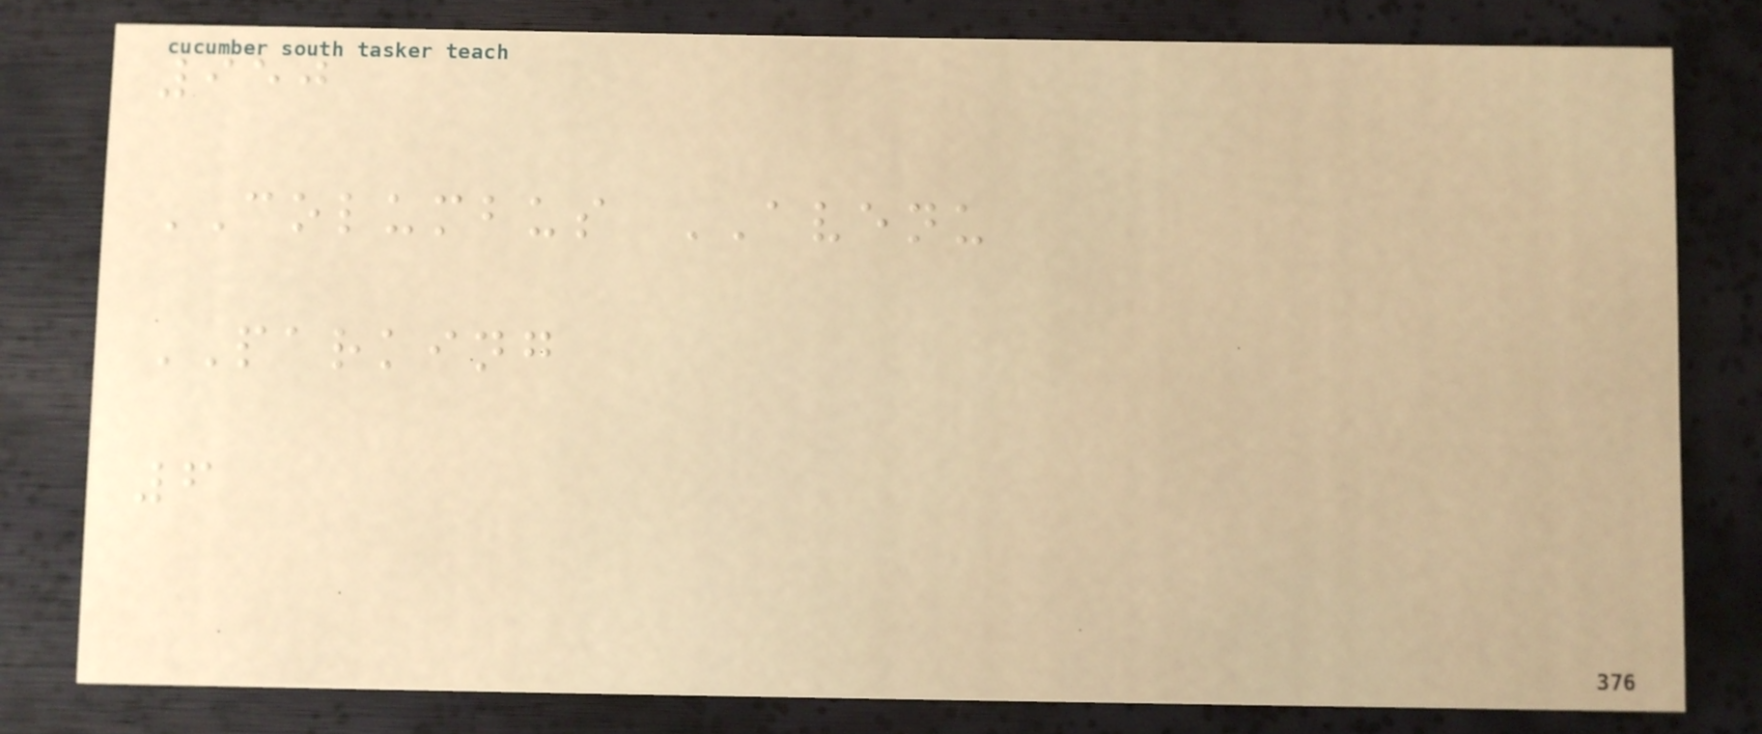950
COLUMBUS AVENU
PARKING
6
